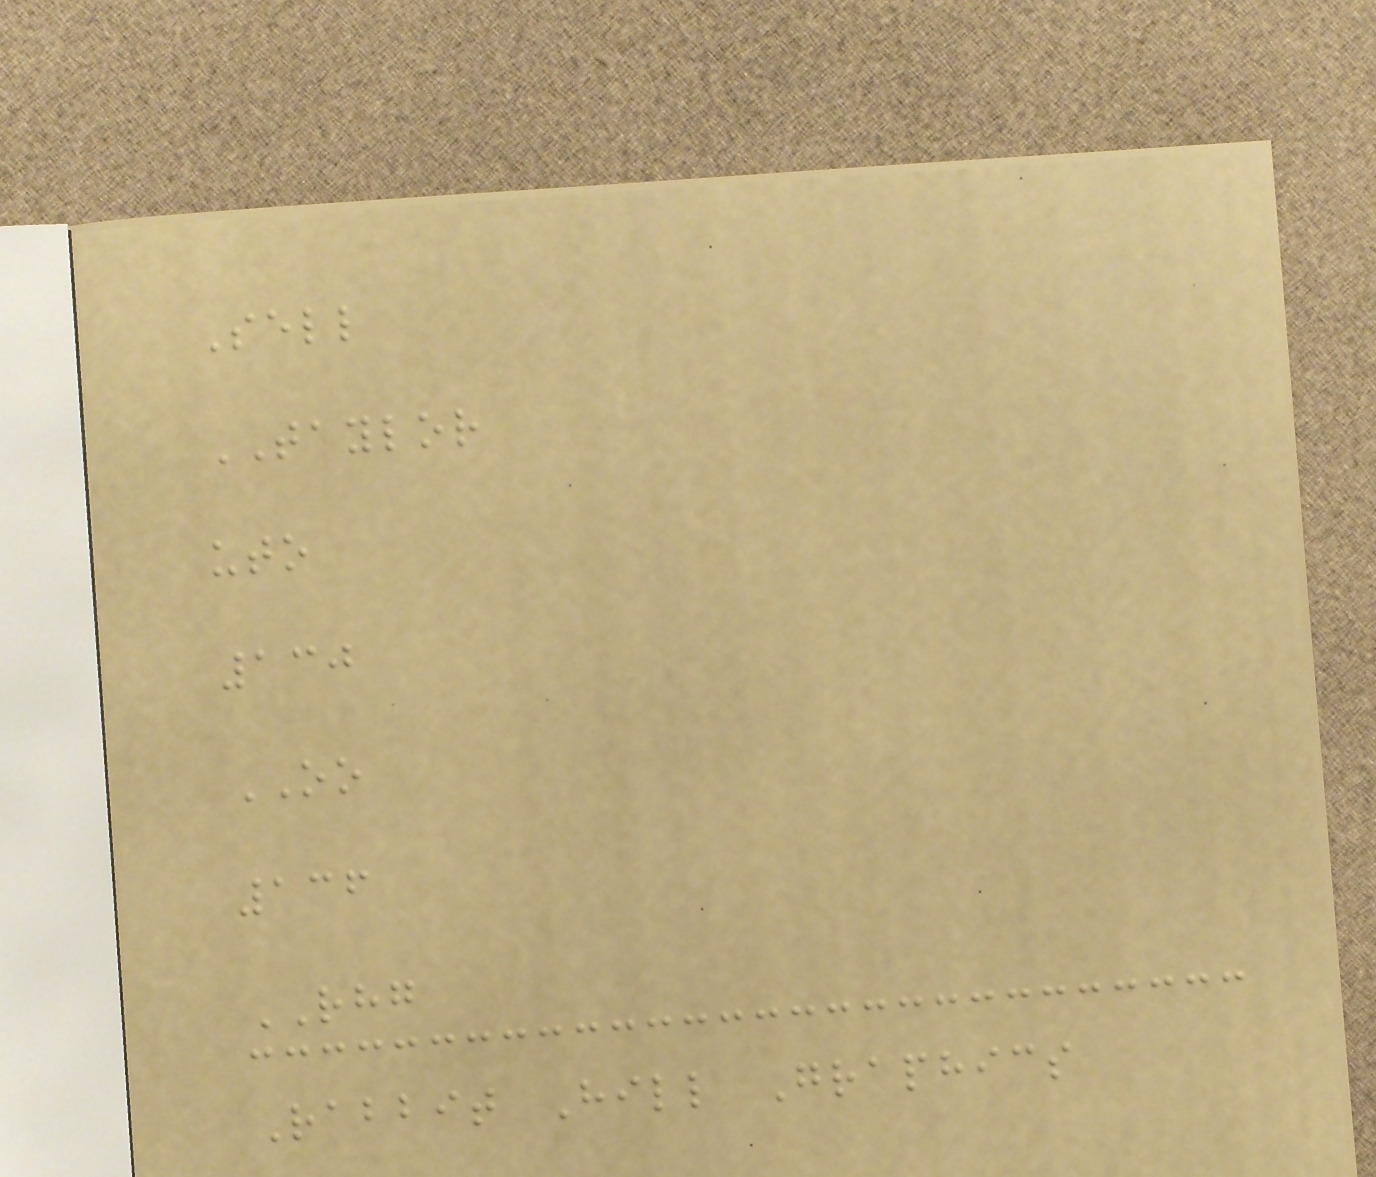Sell
TAYLOR
uto
130
OO
136
RHG
Rabbit Hill Graphics
